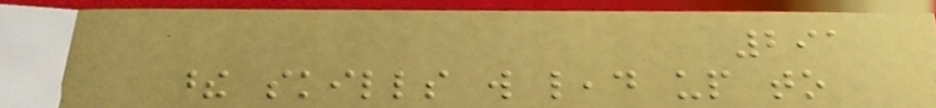291
these skills will lead up to
